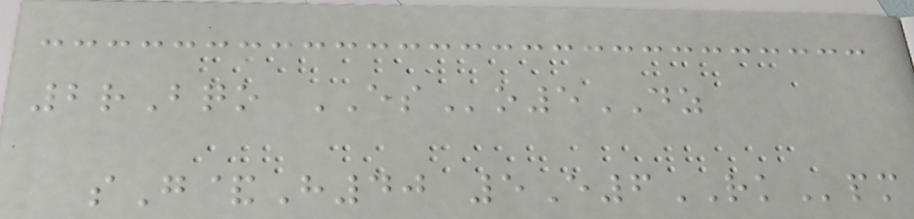2rBqo ESo5DZ
sG&H40 5E6RKpm
